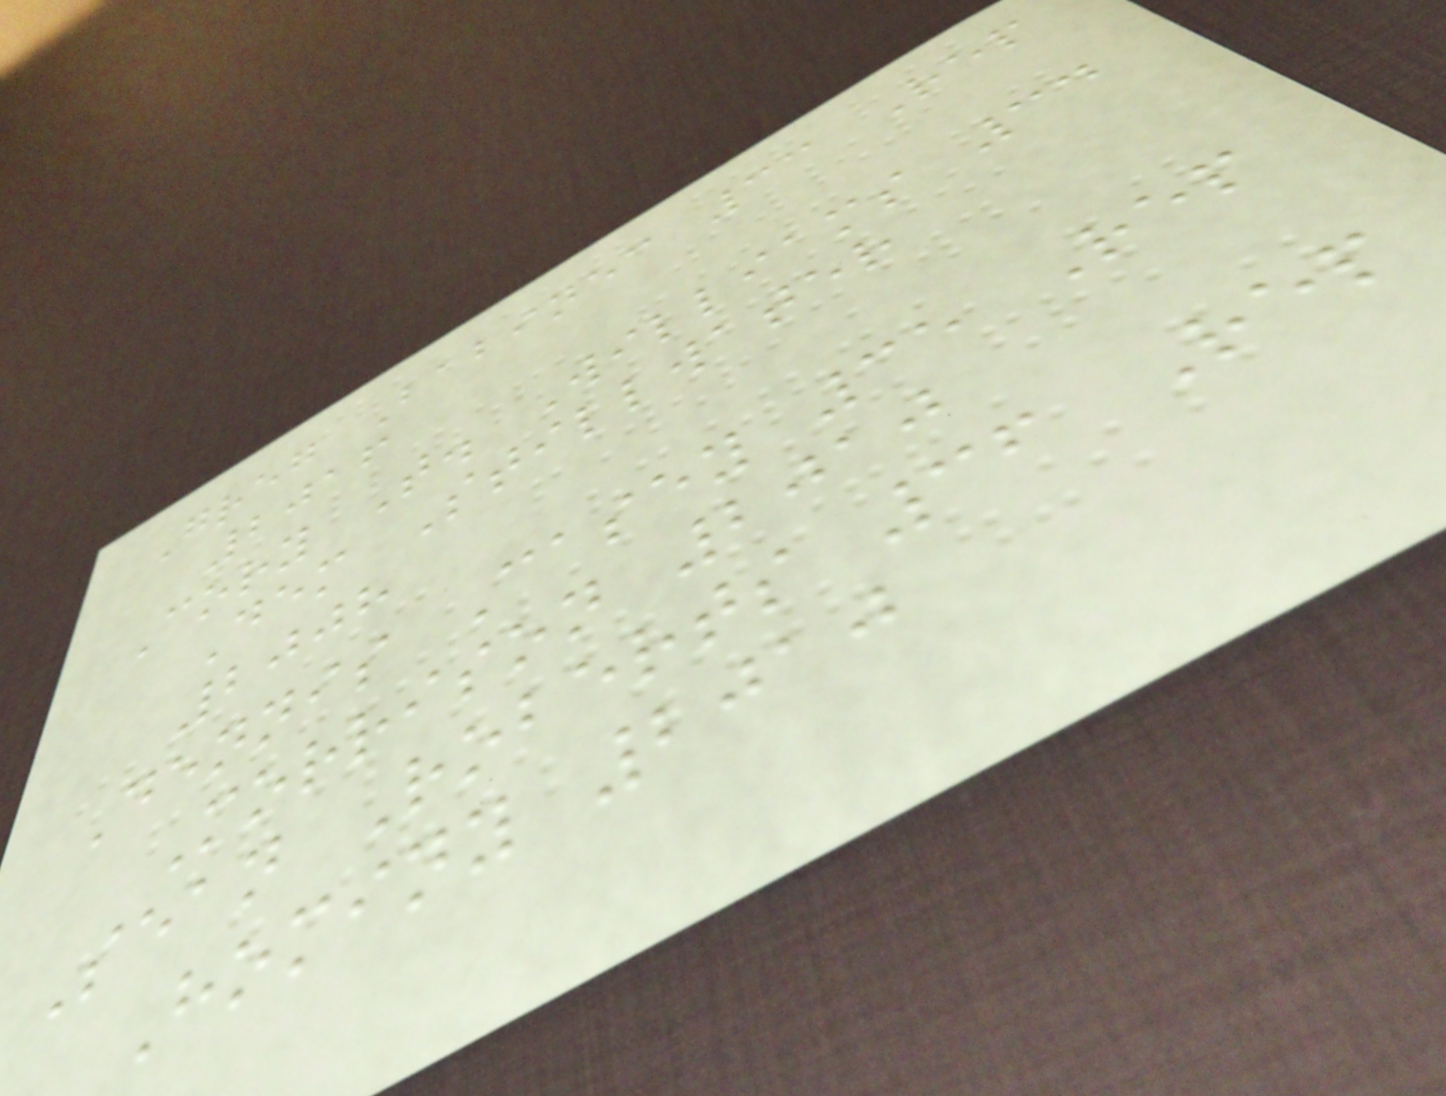Greg Babinec 33 Rep
2016
Cory T. Williams 34
Dem Stillwater
2008
Dennis Casey 35 Rep
Morrison 2010
Sean Roberts 36 Rep
Hominy 2010
